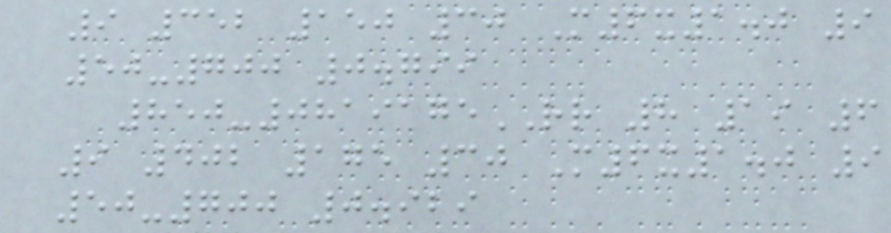9 352 150 30 M6x1.0 9
50-700 0.799
850-0819175RR 8 19 6
9 402 175 30 M6x1.0 9
50-700 0.929
